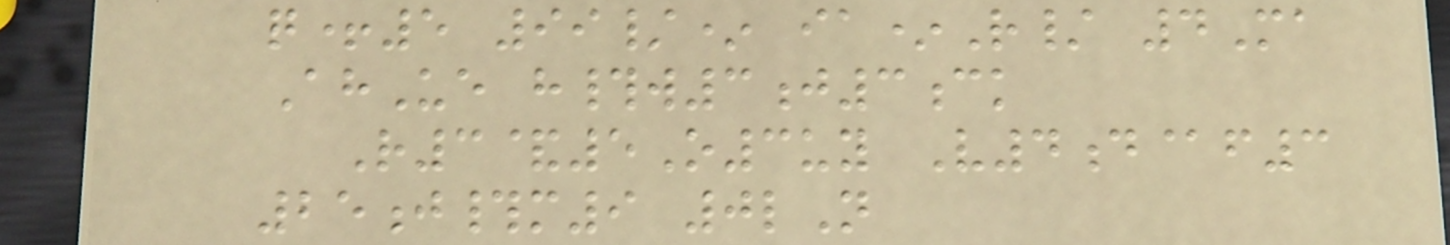q+5 99/* ia*R/ 4Ma
AhUe h#w3j3ck
R3&5O3uy V4d@f3
25j#m9 0lN
